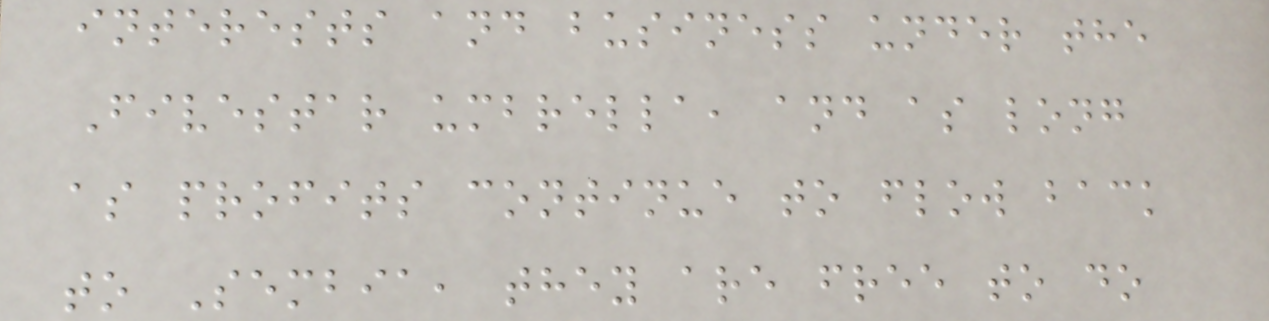interests and business under the
Fivestar umbrella, and as long
as profits continue to flow back
to Sembia, they are free to do
